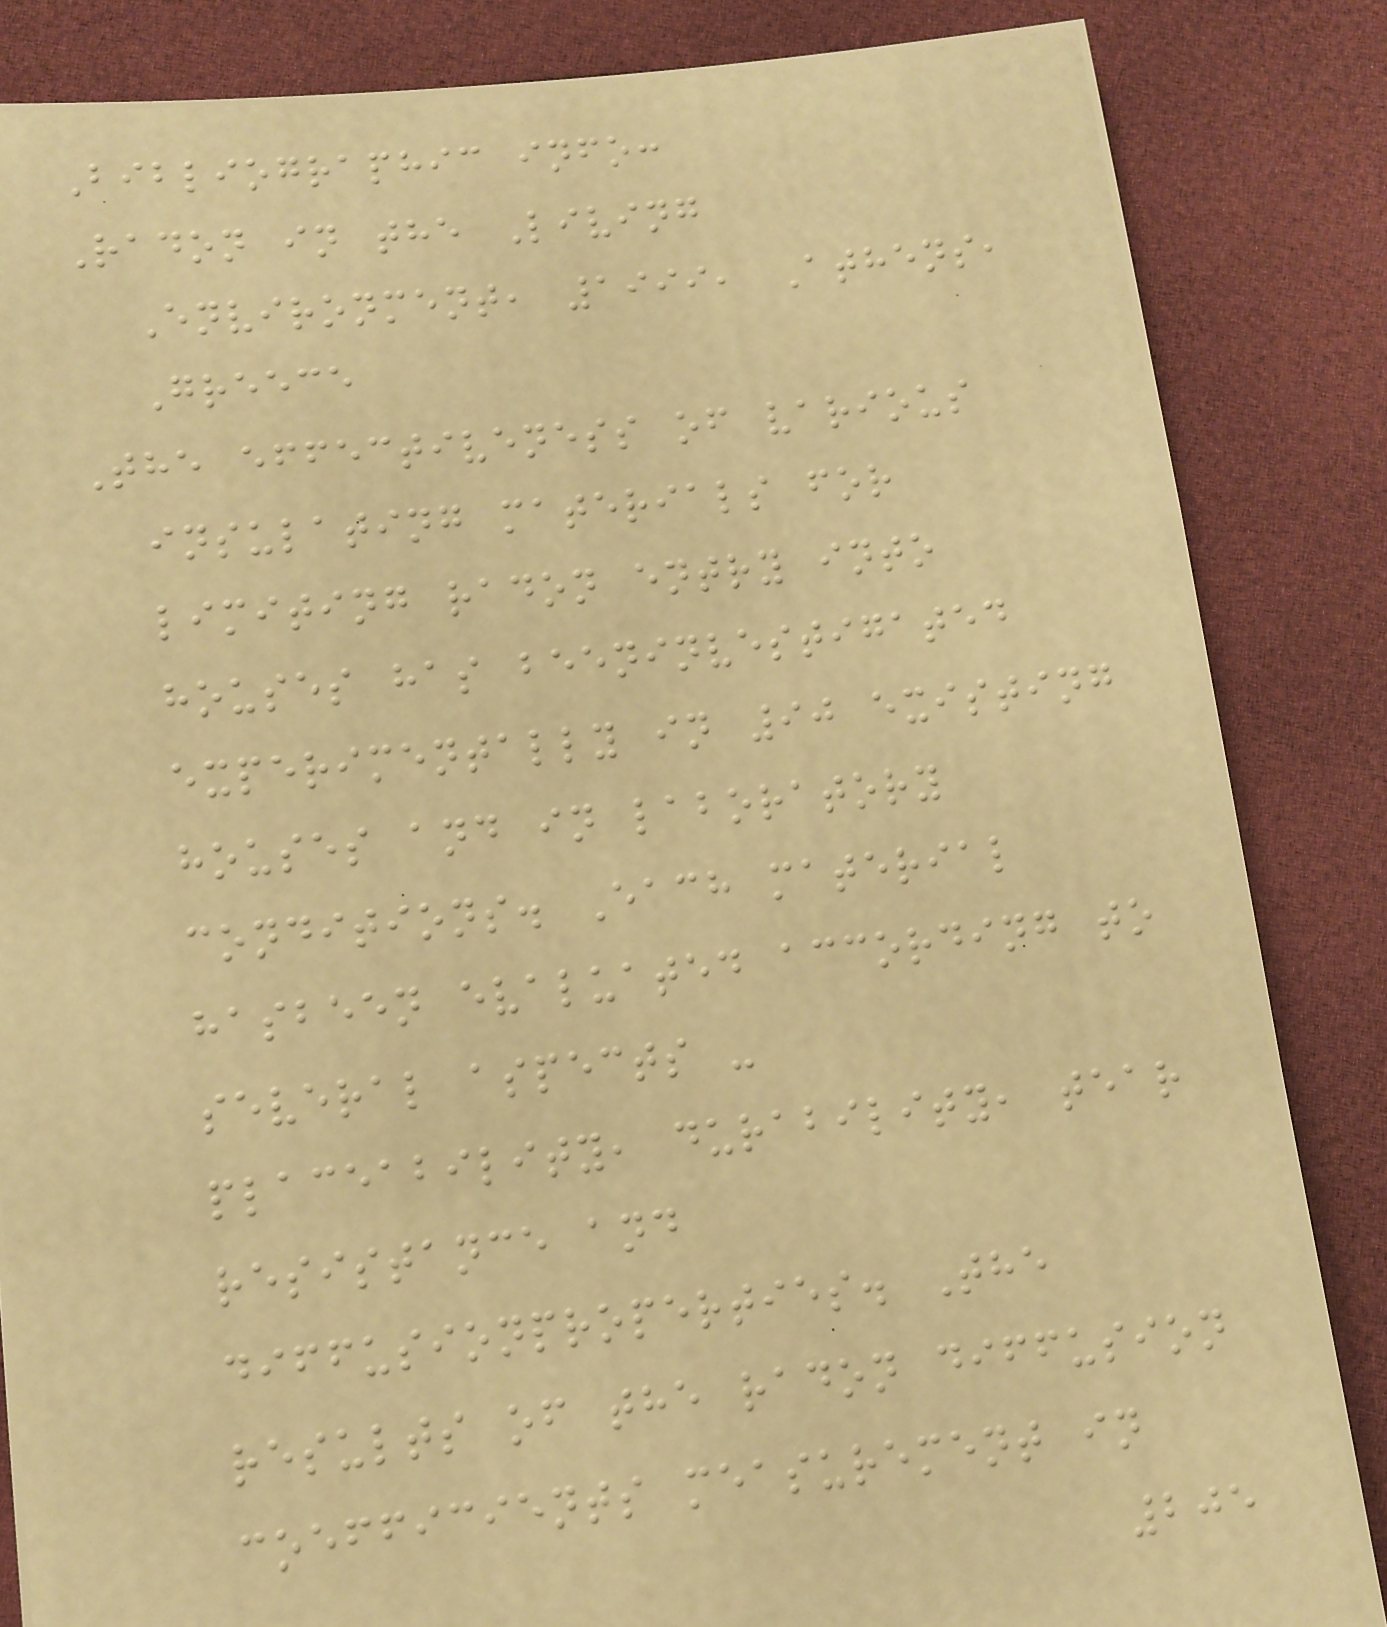Bibliographic info:
Radon in the Living
Environment, 1999, Athens,
Greece
The effectiveness of various
insulating materials for
limiting radon entry into
houses has beeninvestigated
experimentally in 90 existing
houses and in laboratory
conditions. Each material
hasbeen evaluated according to
several aspects -
placeability, durability, tear
resistance and
diffusionproperties. The
results of the radon diffusion
coefficients measurement in
205
